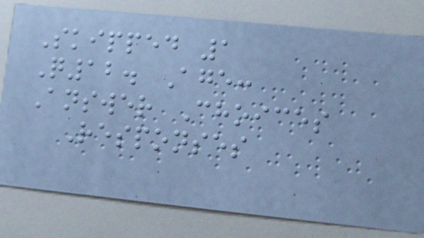Skipped 1
Q12. Age:
Answer Choices
Responses
